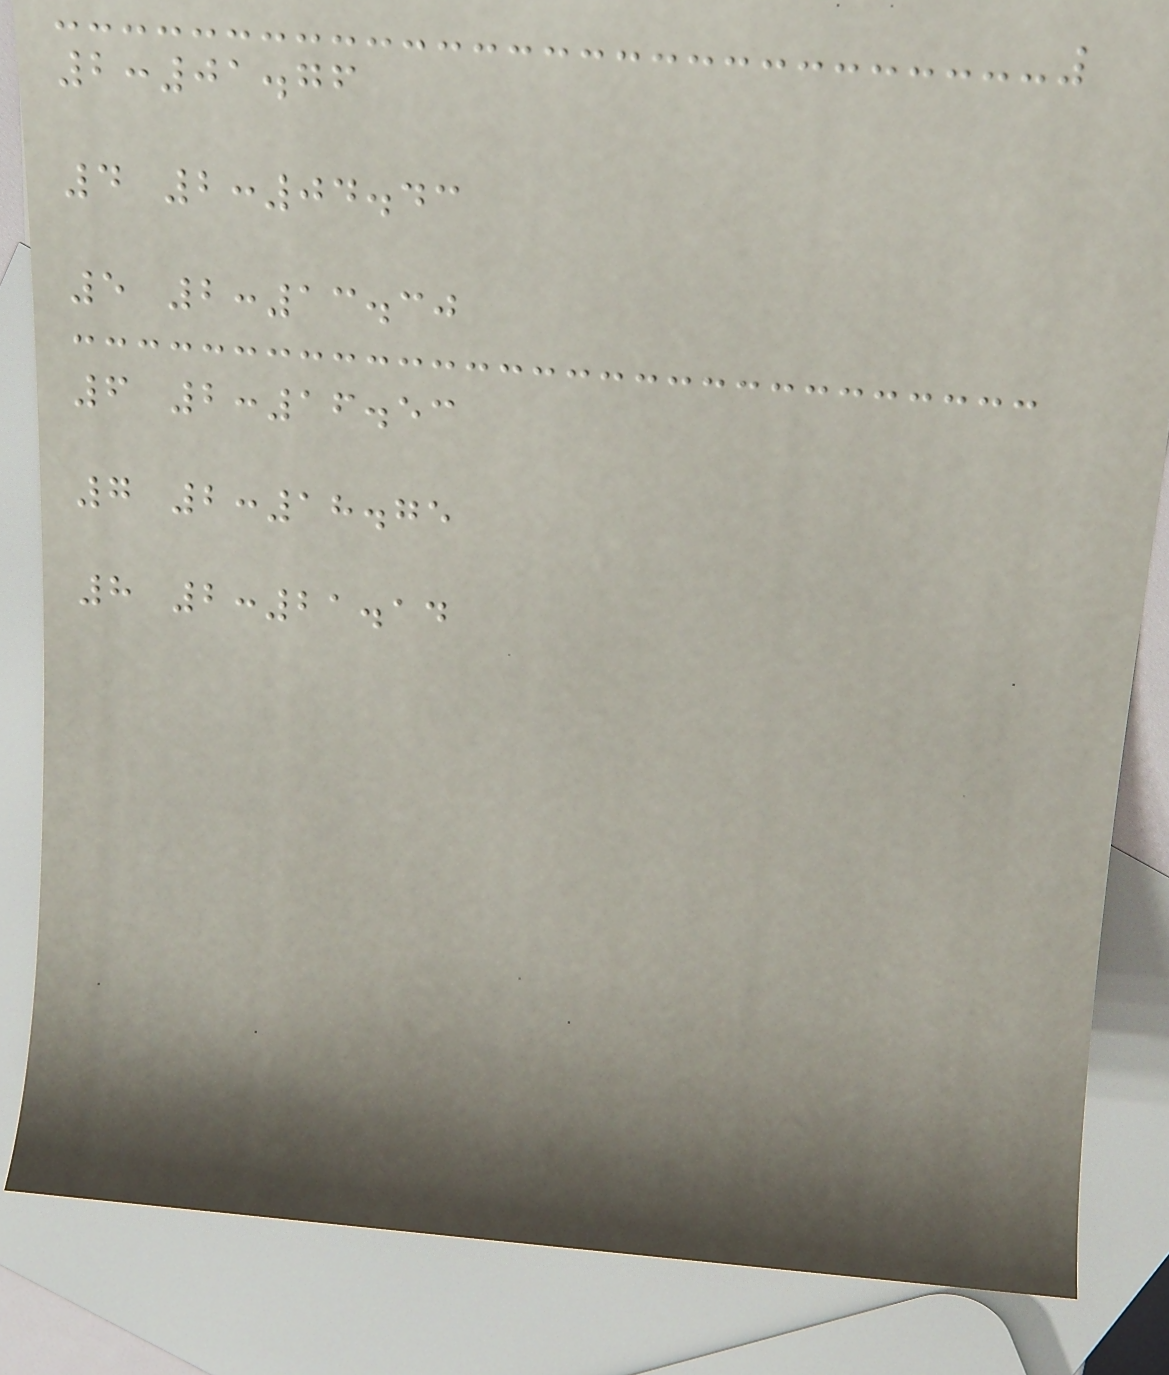2:01.76
4 2:04.43
5 2:13.30
6 2:16.53
7 2:18.75
8 2:21.14
